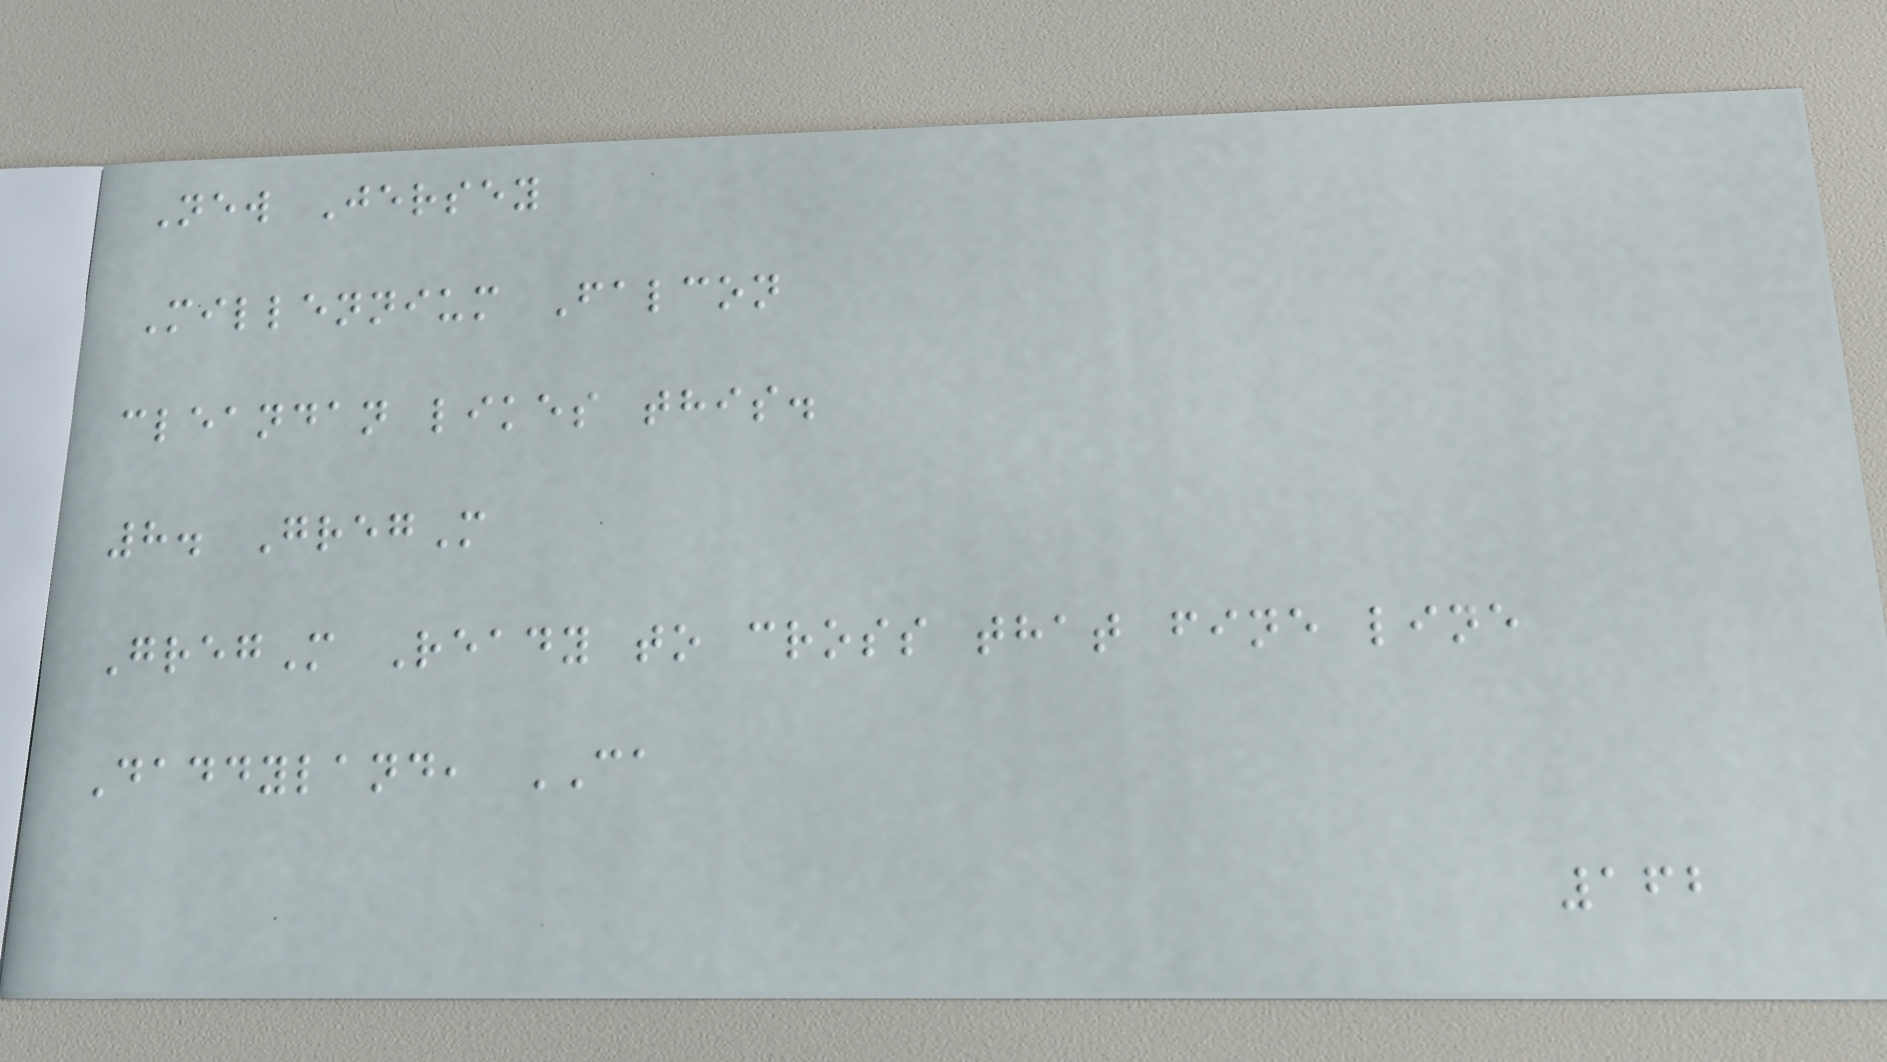New Jersey
Millennium Falcon
cleandan likes this.
8. GregM
GregM Ready to cross that fine line
Daddyland, CA
162
